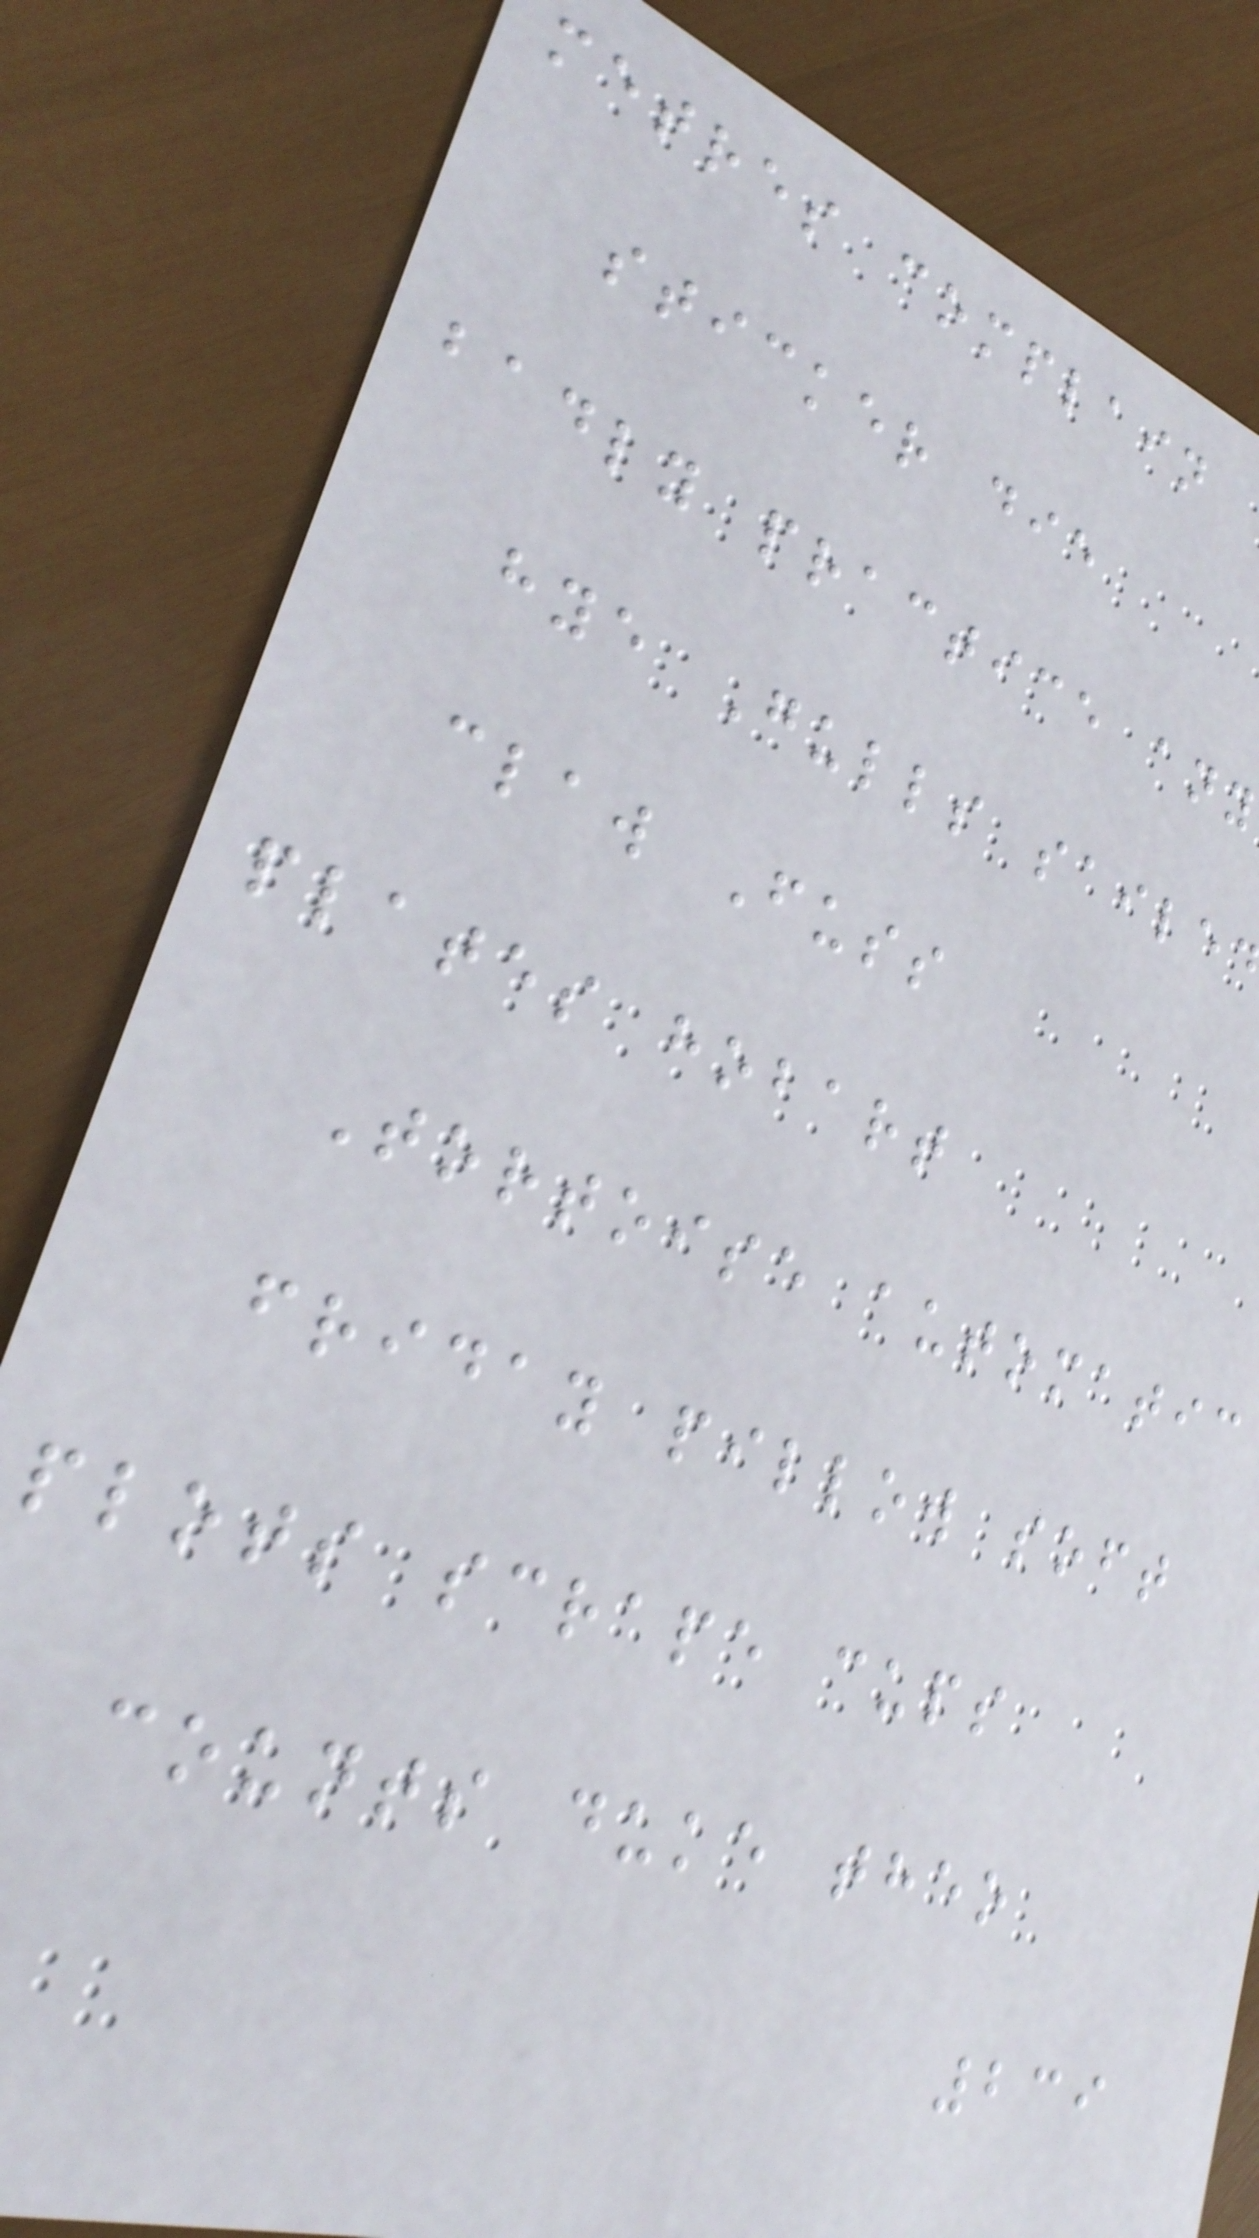metres complain
sticker die
badly practice any
hye Gulls saile
claw Fuss
plates hobart
Tortoise automatic
friday pillow soft
plots scrape cups
counts duke theo
239
